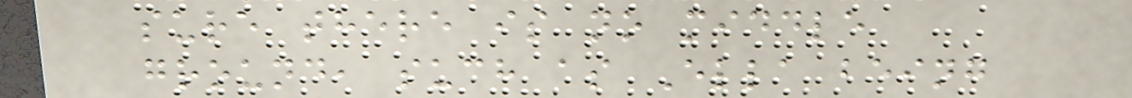sure there is no middle
ground, such as Ella being
